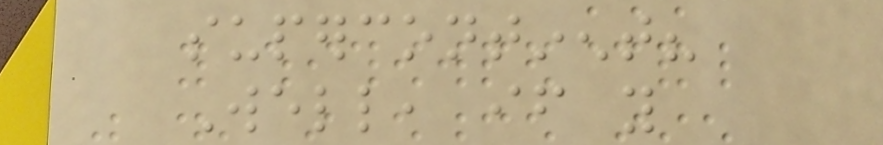supercontinent?
Well, if you
